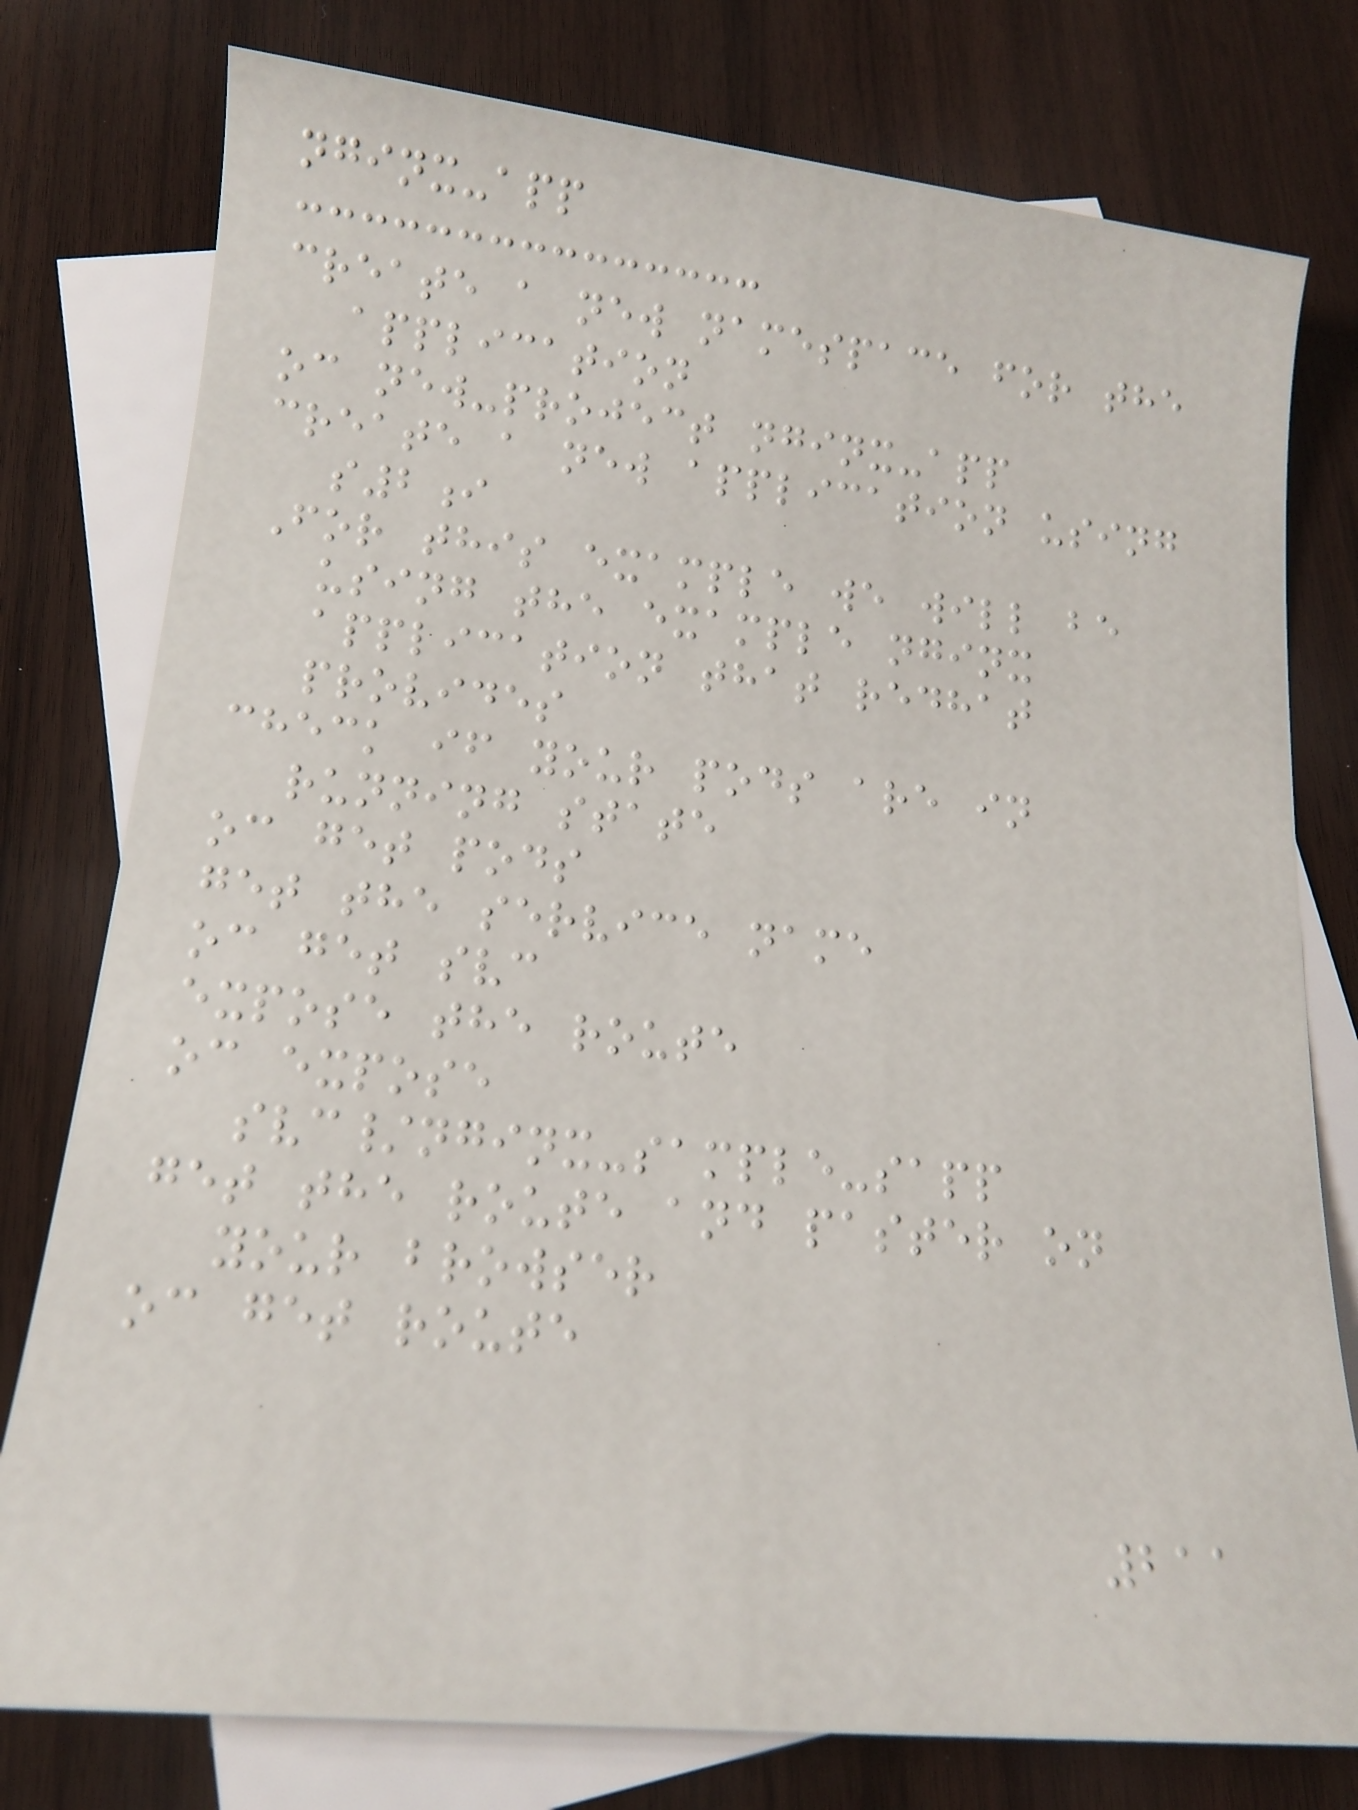nginx-app
create a new namespace for the
application
oc new-project nginx-app
create a new application using
s2i
For this example we will be
using the example nginx
application that redhat
provides
check if your pods are in
running state
oc get pods
get the service name
oc get svc
expose the route
oc expose
svc/nginx-sample-sapp
get the route and paster on
your browser
oc get route
211
